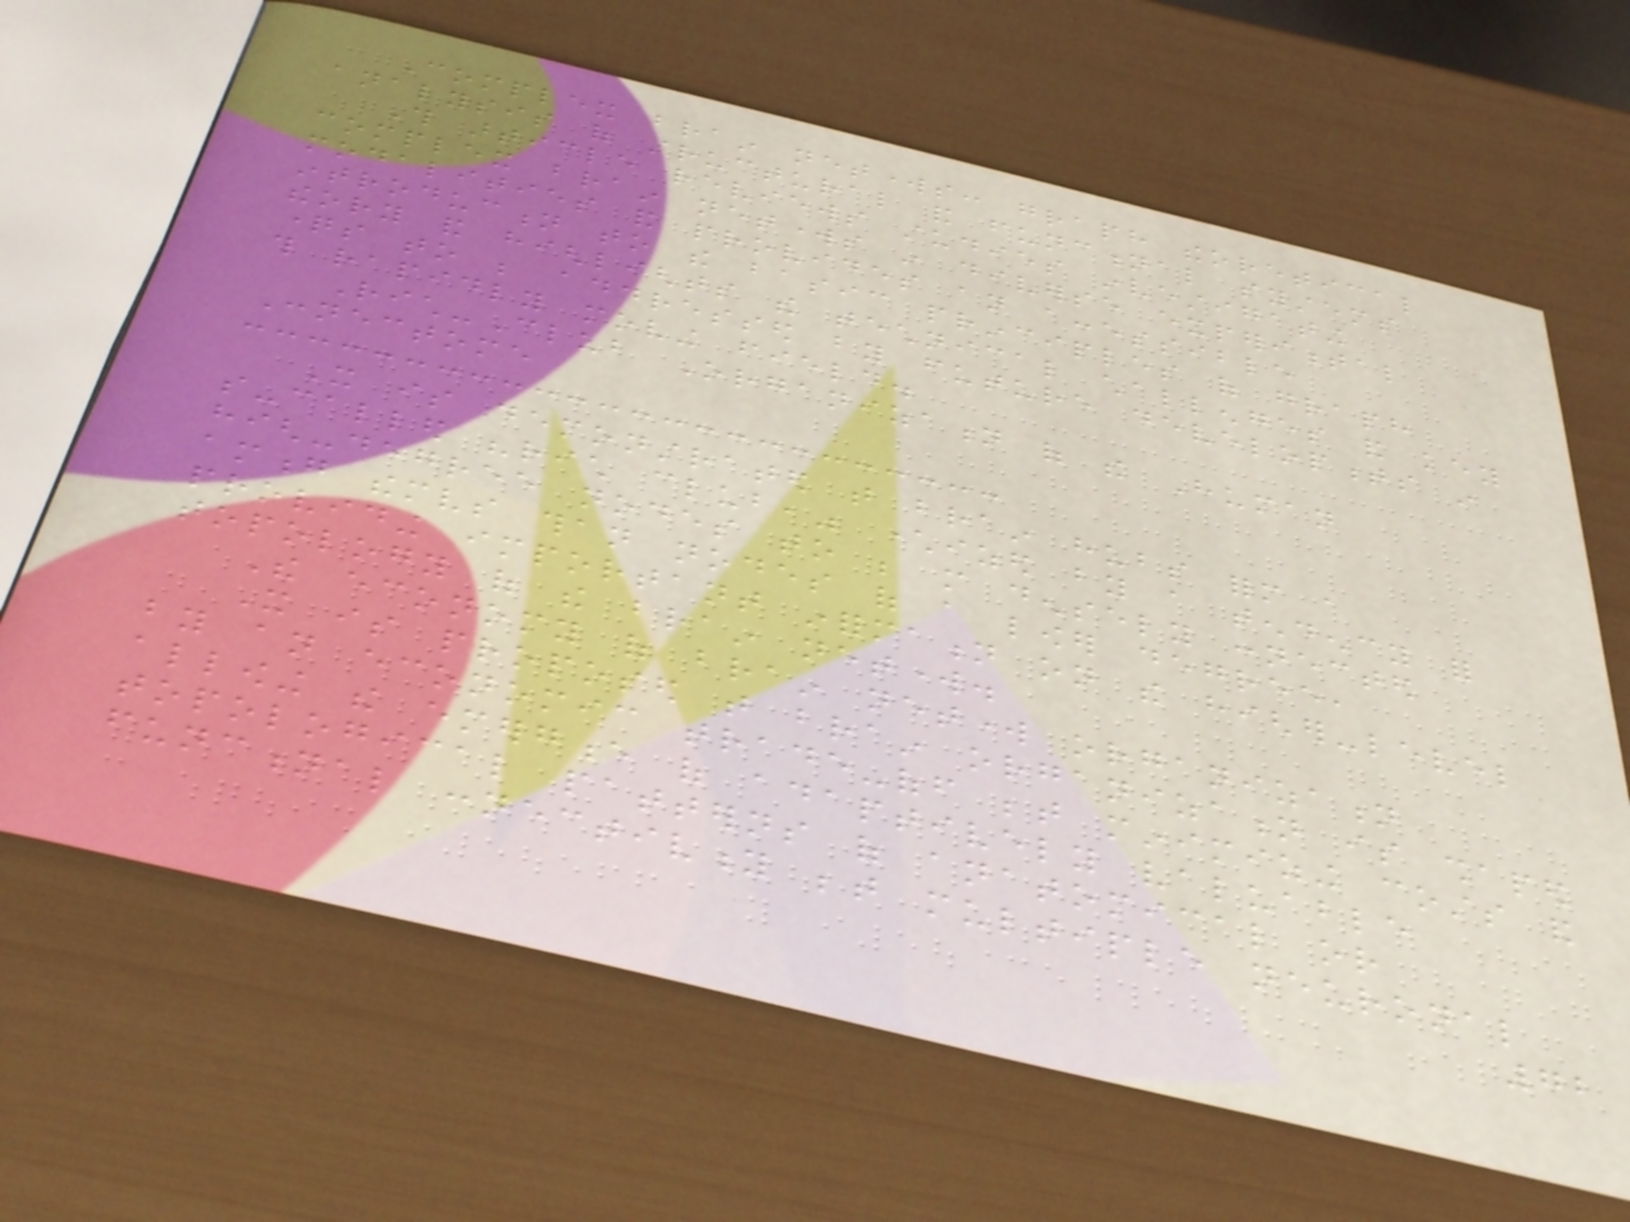Complex brain networks: graph theoretical
analysis of structural and functional systems
This article reviews studies investigating
complex brain networks in diverse experimental
modalities and provides an accessible
introduction to the basic principles of graph
theory and highlights the technical challenges and key
questions to be addressed by future developments in
this rapidly moving field.
Rich-Club Organization of the Human
Connectome
It is demonstrated that brain hubs form a
so-called "rich club," characterized by a tendency for
high-degree nodes to be more densely connected
among themselves than nodes of a lower degree,
providing important information on the higher-level
topology of the brain network.
The economy of brain network organization
It is proposed that brain organization is shaped
by an economic trade-off between minimizing costs and
allowing the emergence of adaptively valuable
topological patterns of anatomical or
functional connectivity between multiple neuronal
72
